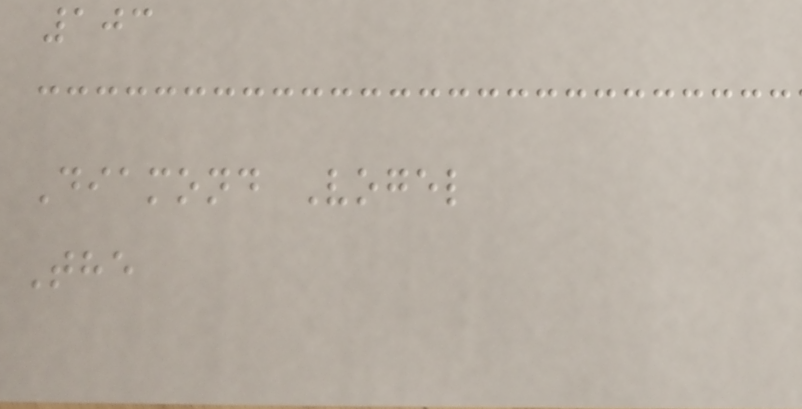103
Diamond Vogel
The
